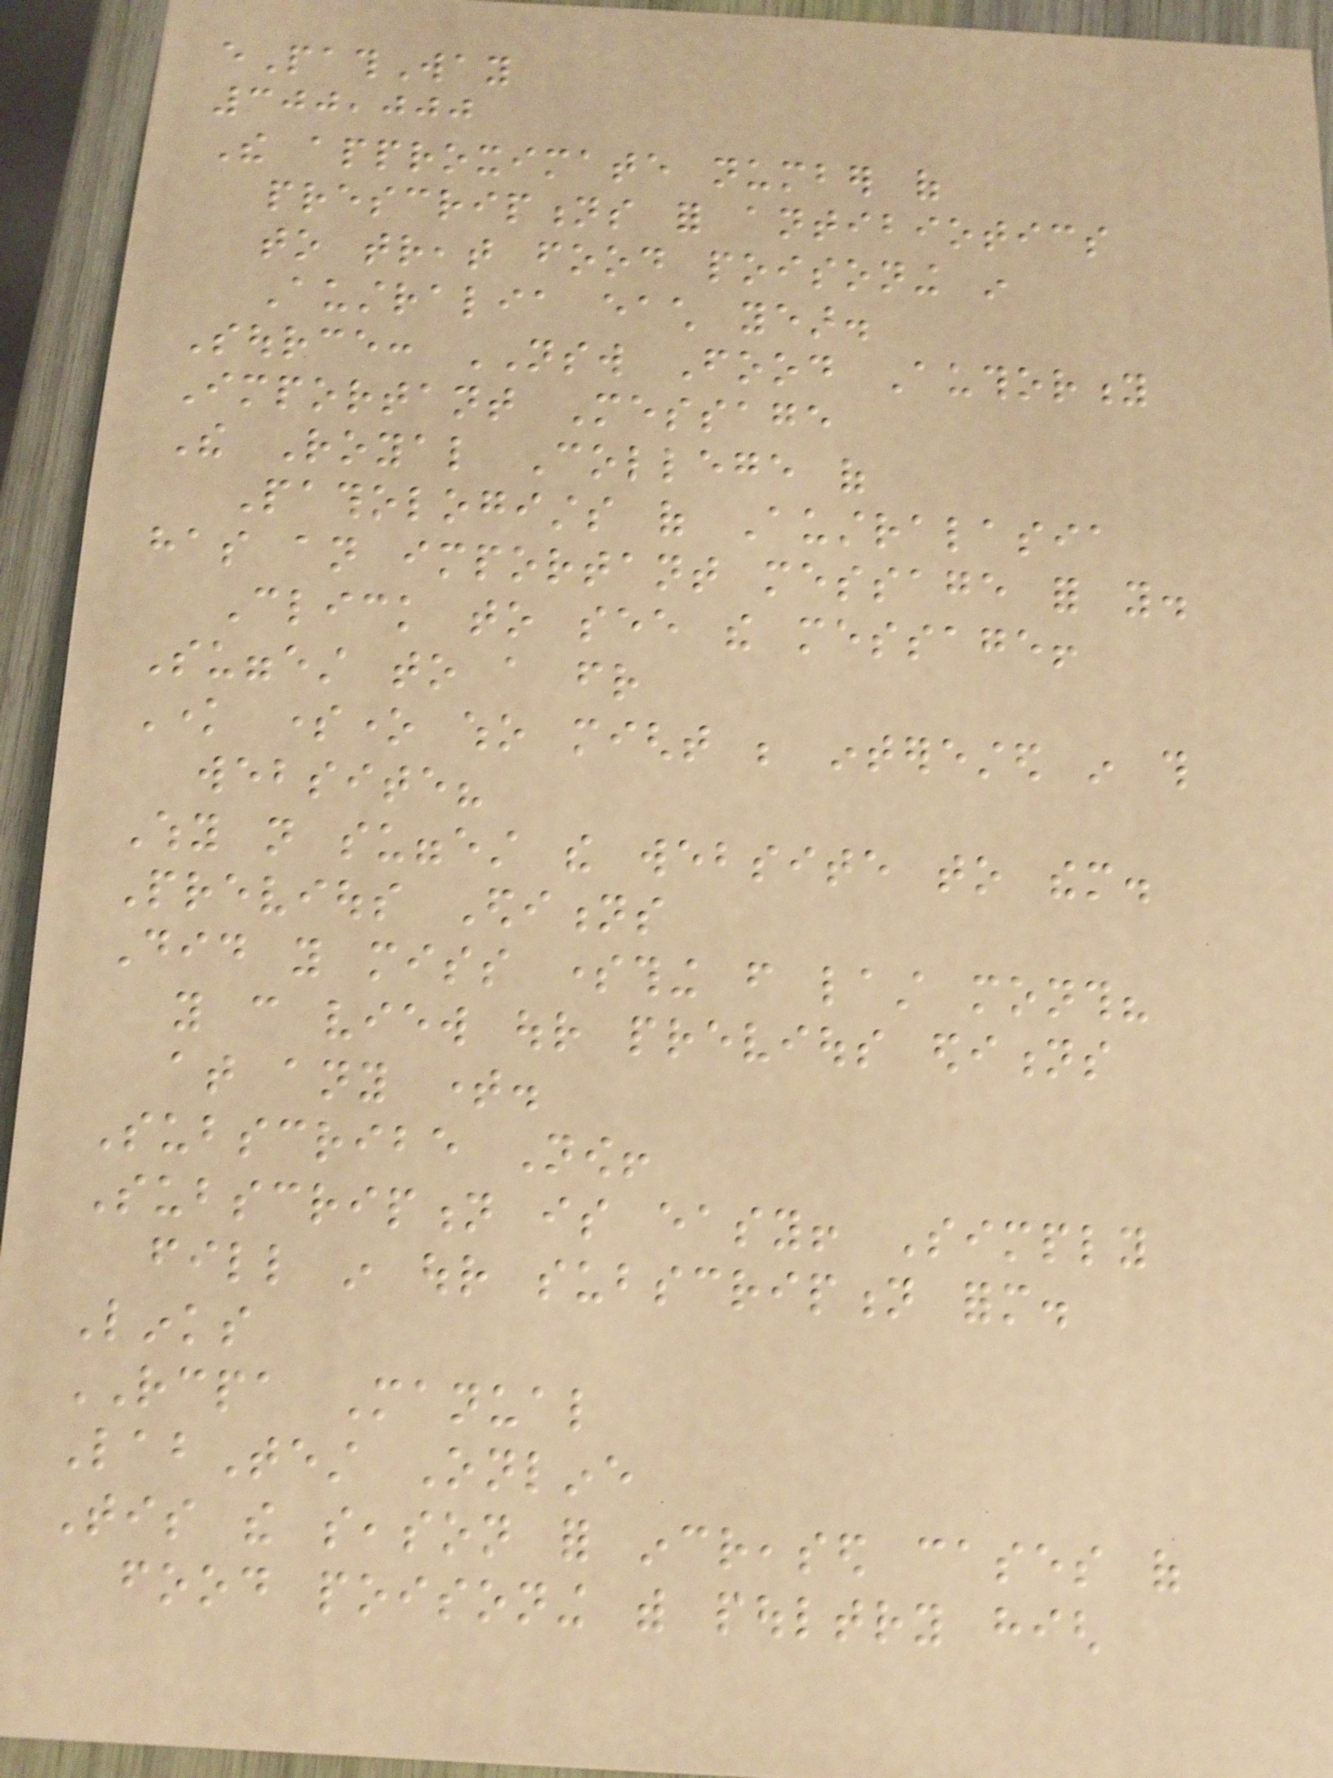ePathWay
300,000
The approximate number of
prescriptions for antibiotics
to treat food poisoning in
Australia each year.
Source: NSW Food Authority
Important Message
The Royal College of
Pathologists of Australasia
has an important message for you.
Click to see the message!
Suggest to a friend
Know someone who might be interested in this
website?
Why not suggest the website to them.
Previous Editions
Did you miss something from last month?
you can view our previous editions
at any time.
Subscribe Now!
Subscription is easy! Simply
fill in our subscription form.
Links
RCPA Manual
LabTest Online
Tis the season for increased cases of
food poisoning with poultry high
